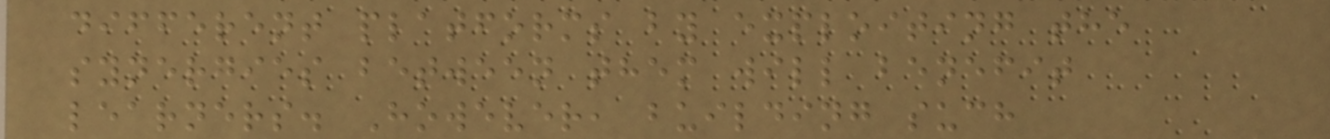different platforms by exploiting the
synergies between them will benefit
learners. However, building such
